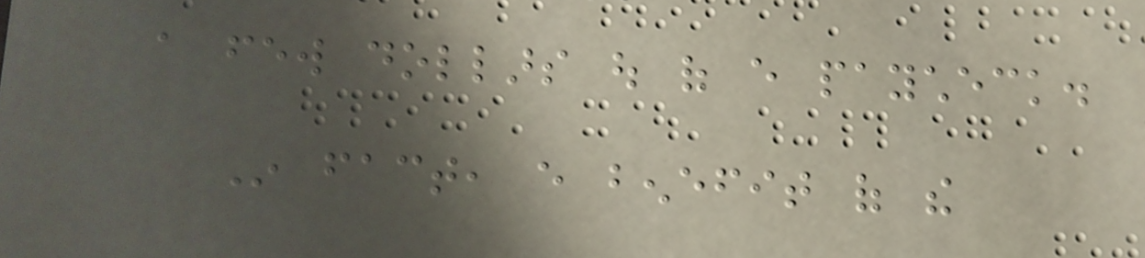a few dollars out of every paycheck.
In fact, every benefit of the
